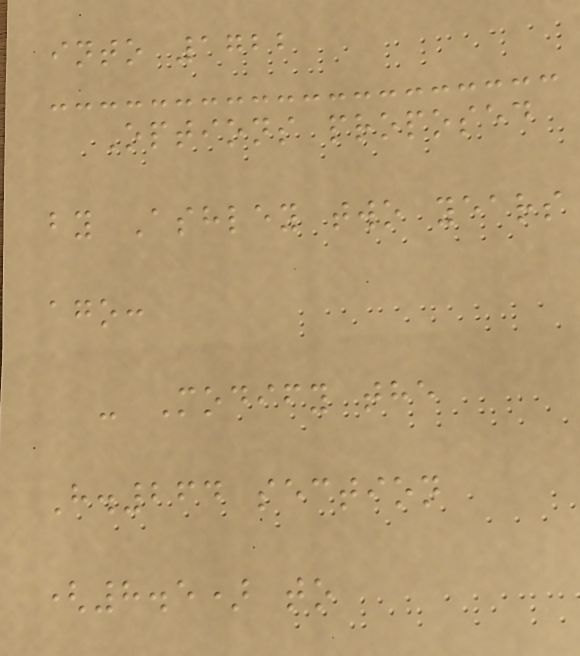into 1722
Options proposed
by Ashley two years
ago:
- Modify the
H.264 section
(8.5) to
